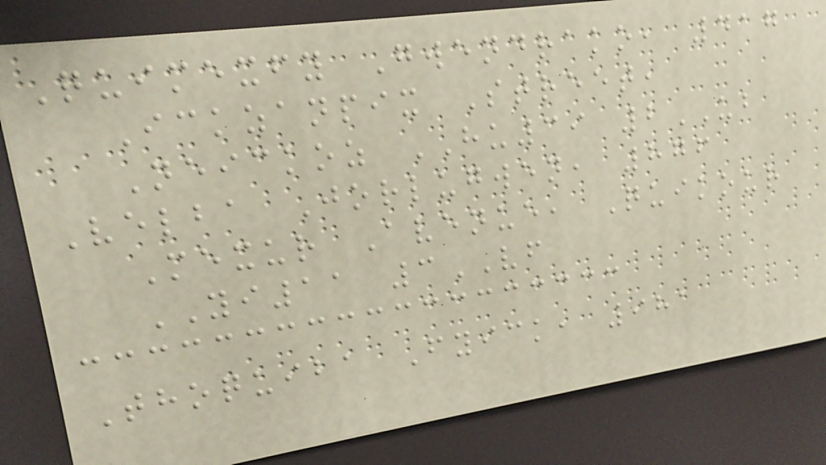Quimexfy Gwendrako, 417
Ickzanpix Street,
Neickoz HU39 2UB
Velba Jorlugwen, 876
Mexur Avenue, Quikour
YI11 3VF
Thoquiba Fyick, 981
